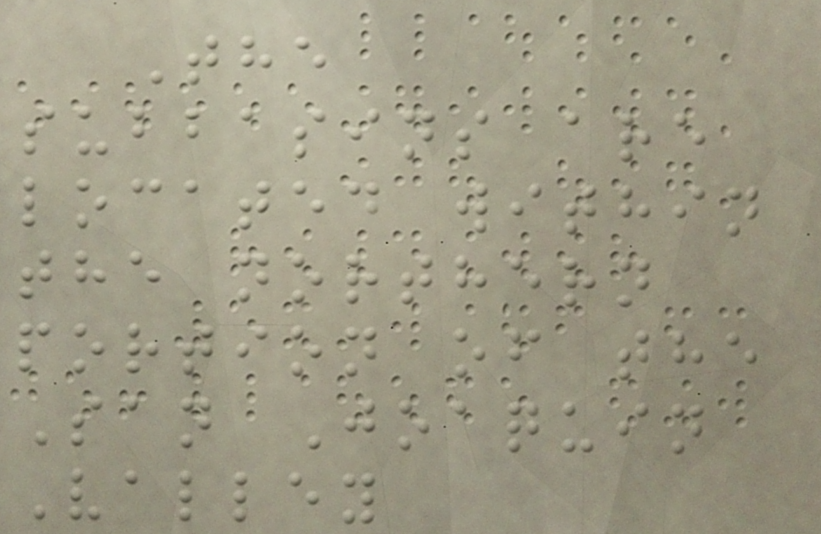The
subbasins are
located within
the northern
portion of the
San Joaquin
Valley
